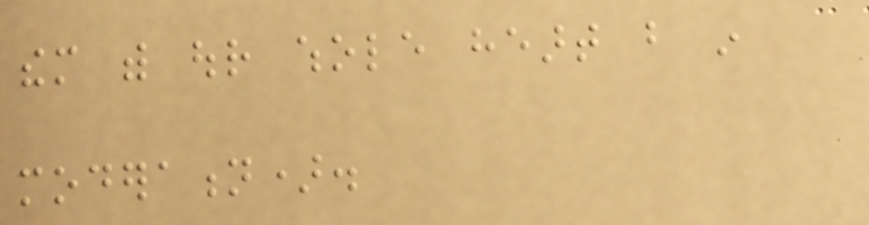them with our whole heart but in
moderation).
